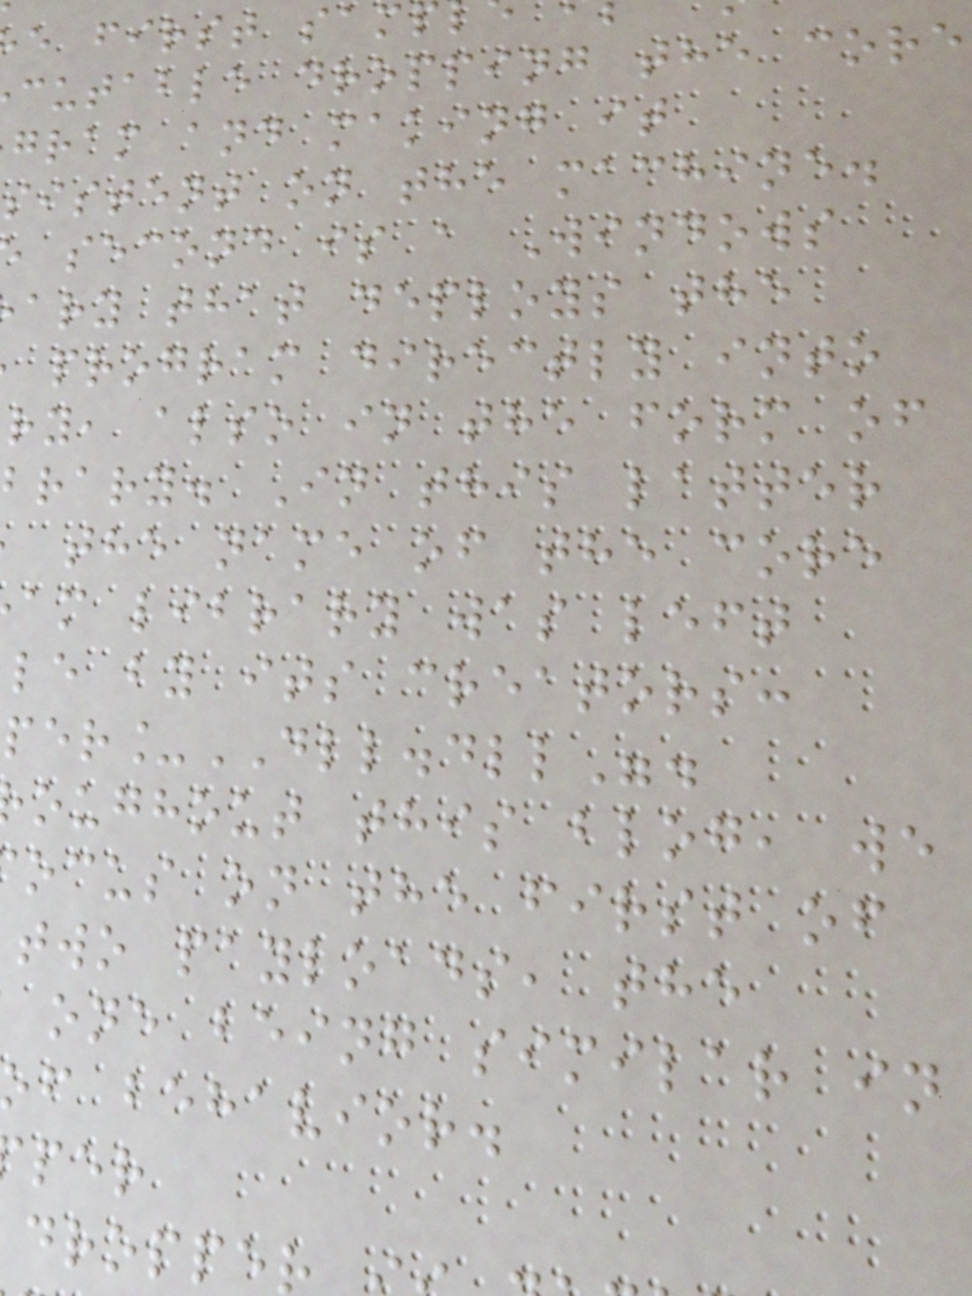e first sam
cutable dropping the core
gram and making it
sistent on the machine.
second is a Windows
ary that deploys the
program directly into
ry, also in the form of
rary. In this latter
the name of the core
am library was left
le by its creators:
per_DLL.dll".
oughout this blog, we
ocus on the first of
two payloads, the
one being similar in
f behavior.
droppe
